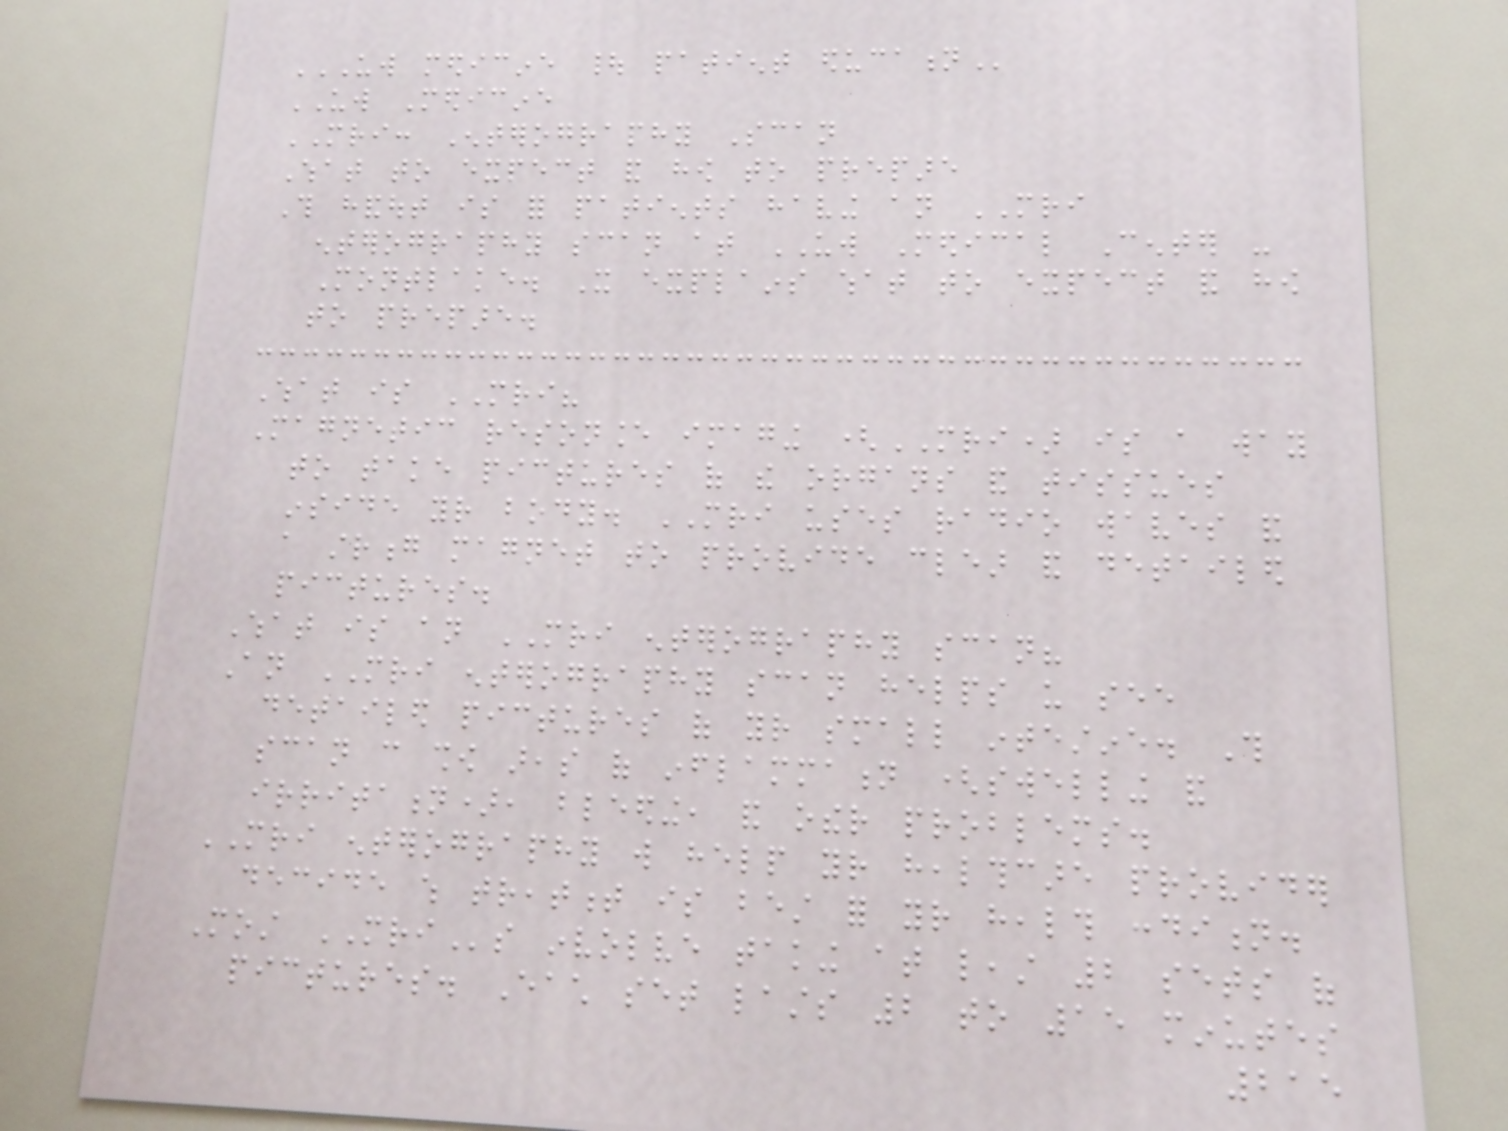UW MEDICINE | PATIENT EDUCATION
UW Medicine
MRI: Enterography Scan
What to expect and how to prepare
This handout is for patients having an MRI
enterography scan at UW Medical Center -
Montlake. It explains what to expect and how
to prepare.
What is MRI?
Magnetic resonance imaging (MRI) is a way
to take pictures of the organs and tissues
inside your body. MRI uses radio waves and
a strong magnet to provide clear and detailed
pictures.
What is an MRI enterography scan?
An MRI enterography scan helps us see
detailed pictures of your small intestine. This
scan can show areas of inflammation (swelling and
irritation), bleeding, and other problems.
MRI enterography will help your healthcare provider
decide which treatment is best for your health condition.
Most MRIs involve taking at least 2 sets of
pictures. Each set lasts 2 to 15 minutes
215
